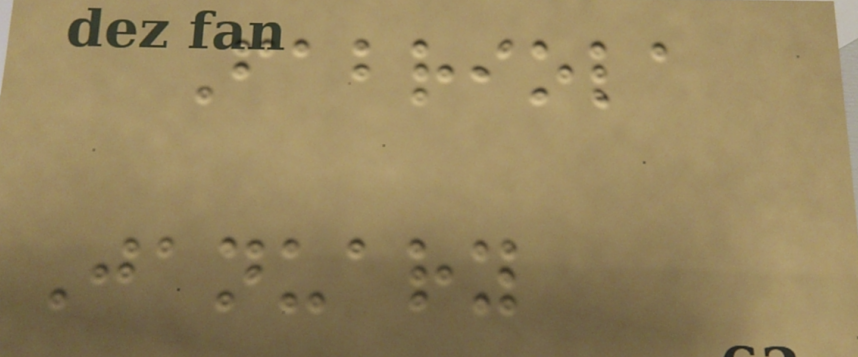Fabriola
January
